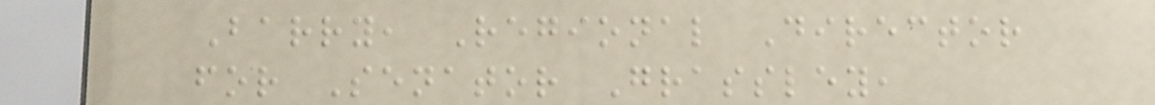Barry, Regional Director
for Senator Grassley,
